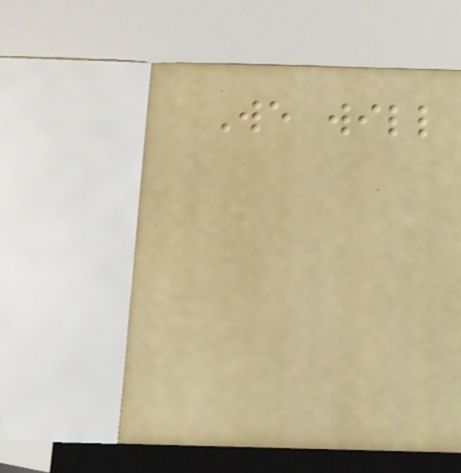We will
